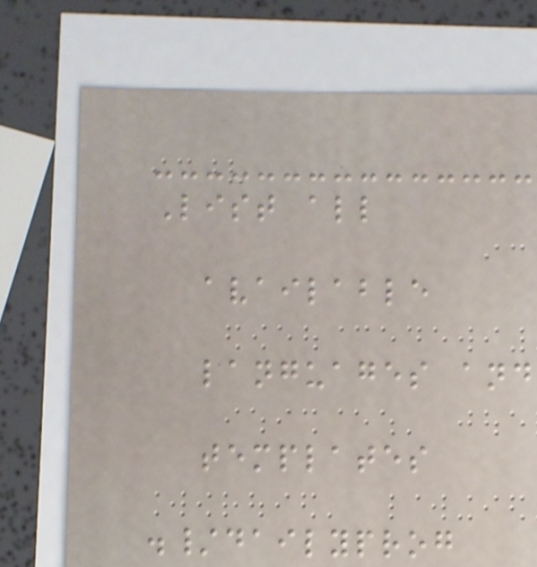List all
available
languages and
templates
./dailyprog
